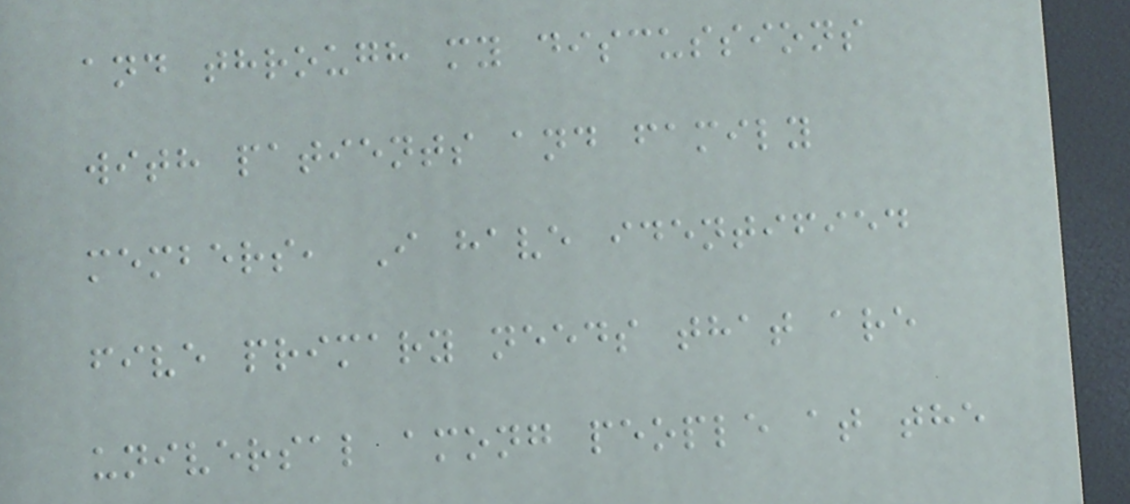and through my discussions
with patients and family
members, I have identified
five primary needs that are
universal among people at the
